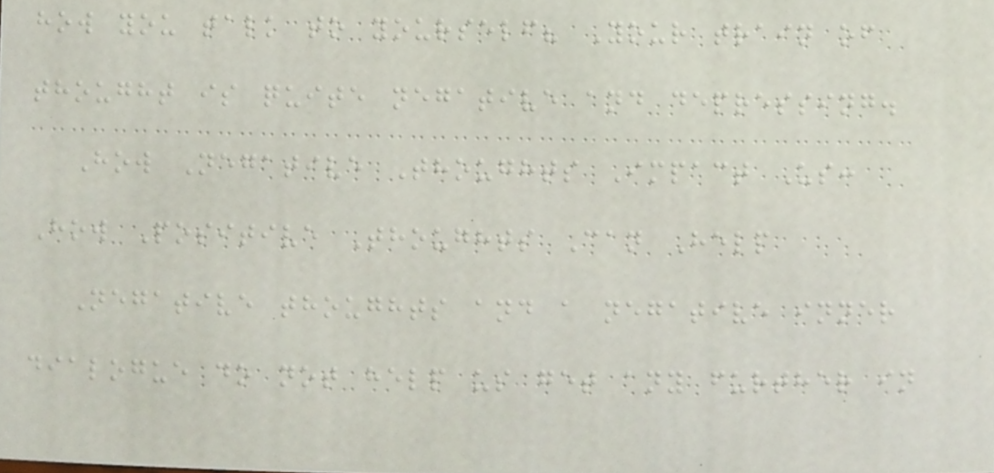how you talk to yourself? Your train of
thought is quite negative and depressing.
How Negative Thoughts Impact Us:
How Positive Thoughts Can Help
Negative thoughts and a negative inner
dialogue do not help us get any further in
